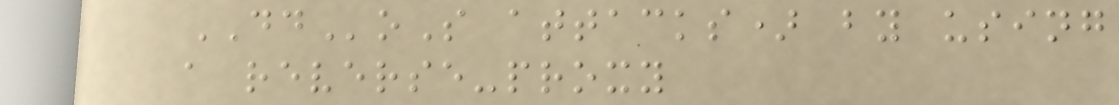DDoS attacks) by using
a reverse-proxy
